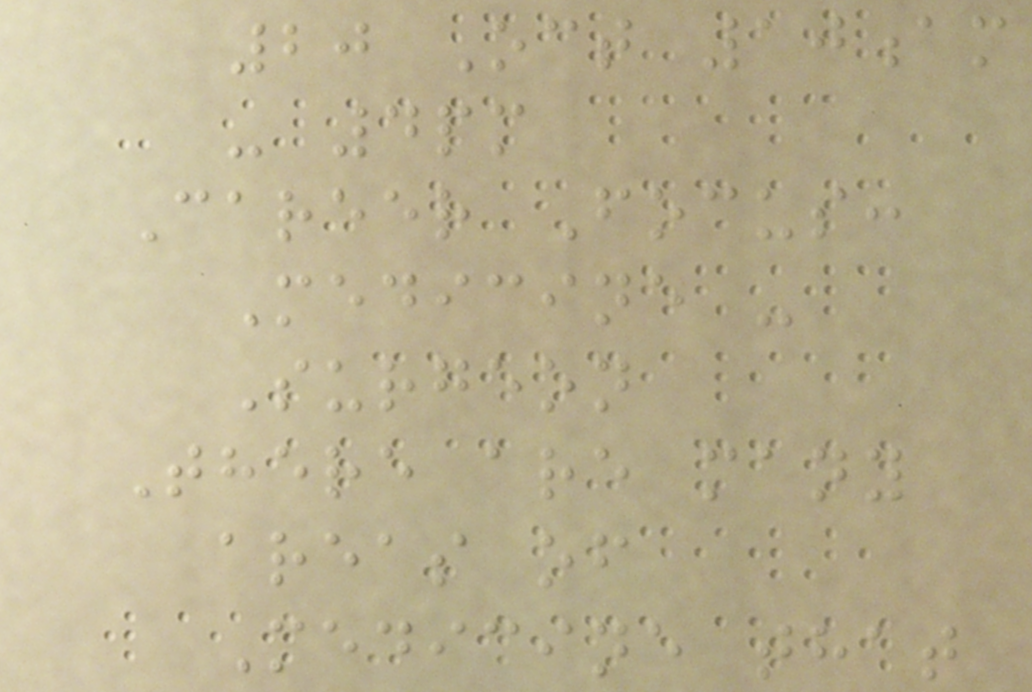20 Oct 10am
- 4pm
Career Focus:
Medicine -
Surgeon
There are many
areas of
Medicine that
